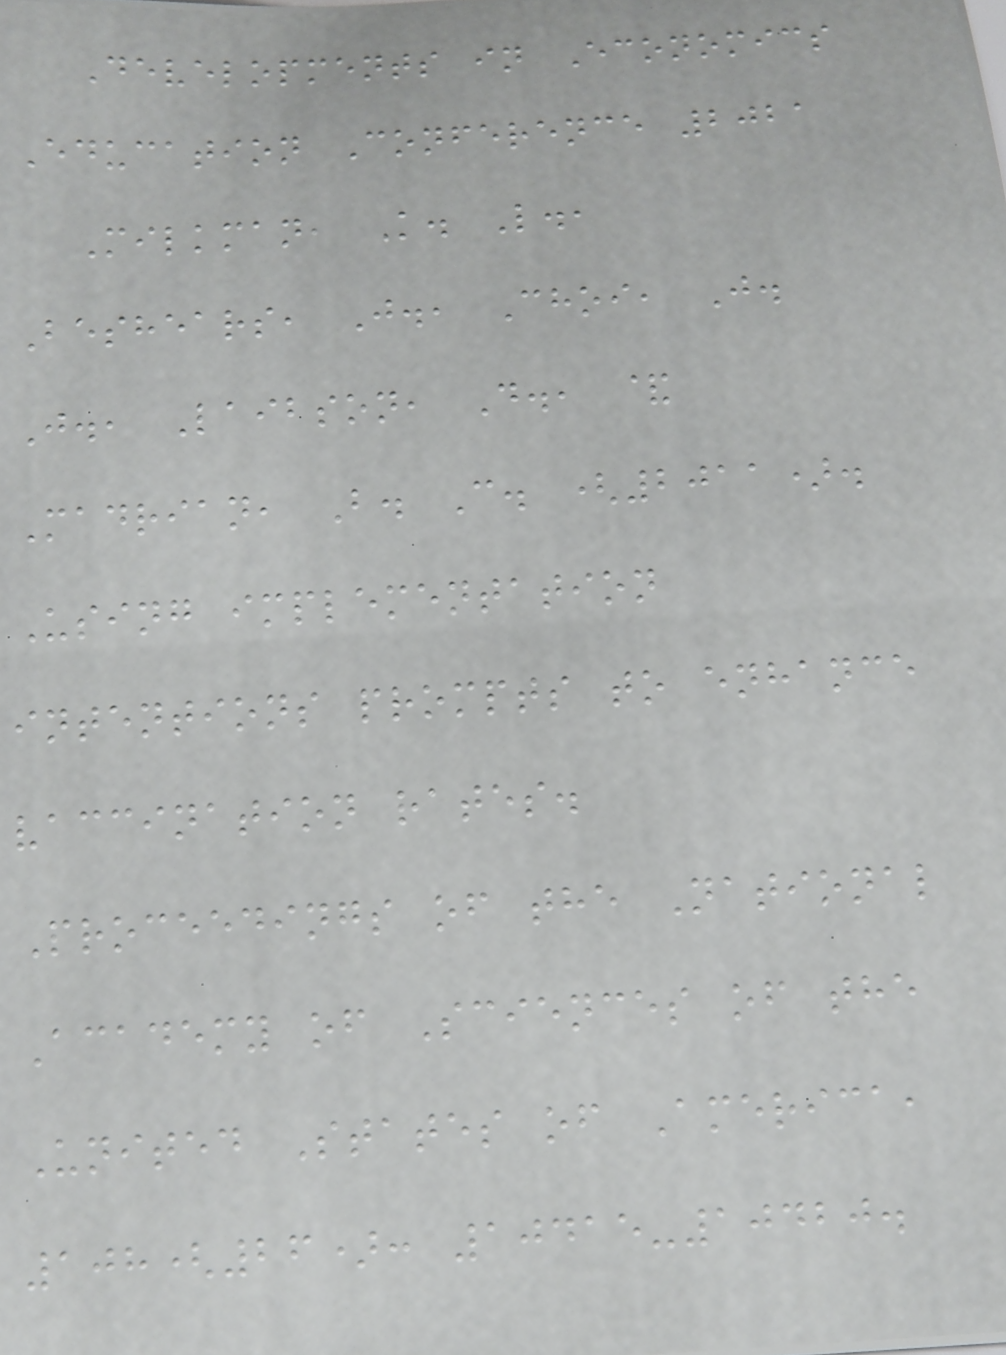Developments in Economics
Education Conference 2021
Milkman, K. L.,
Beshears, J., Choi, J.
J., Laibson, D., &
Madrian, B. C. (2011).
Using implementation
intentions prompts to enhance
vaccination rates.
Proceedings of the National
Academy of Sciences of the
United States of America,
108(26): 10415-10420.
